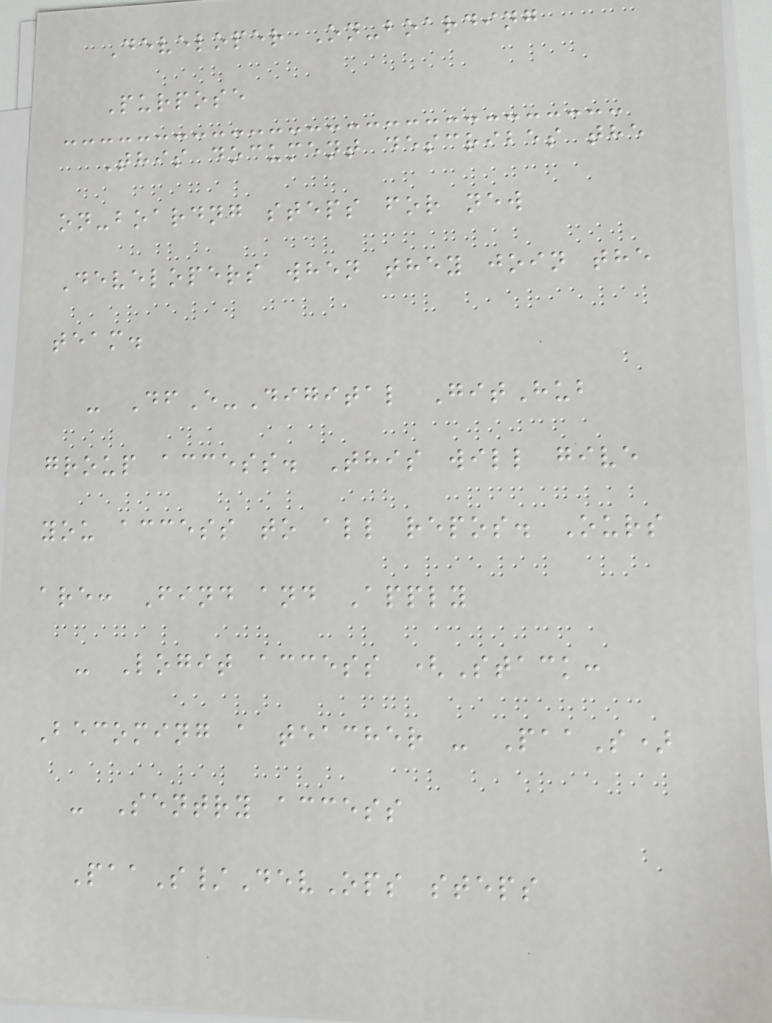Developer On-boarding
Purpose
This document describes the
on-boardng steps for new
Developers when they join the
team.
- DfE-Digital GitHub
group access. This will give
you access to all repos. Ours
are: Find and Apply
- Logit access (Stack:
Becoming a teacher - PaaS)
- Sentry access
PaaS/DevOps steps
